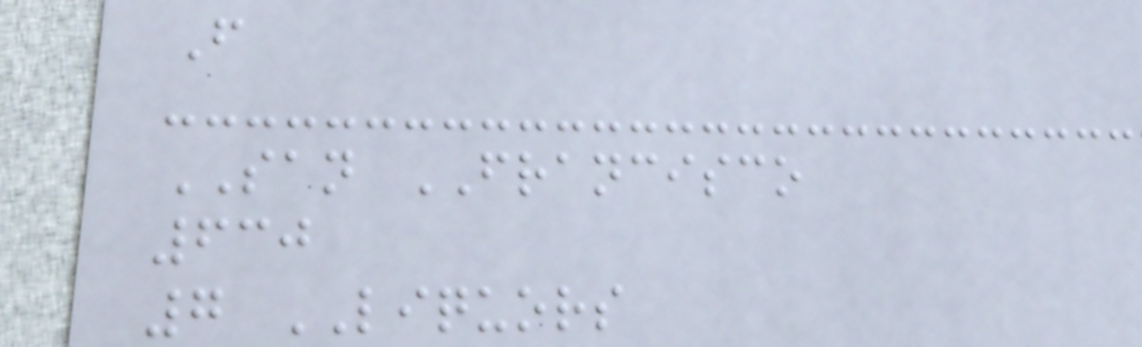F
SAN FRANCISCO
630
7 LIQUORS
